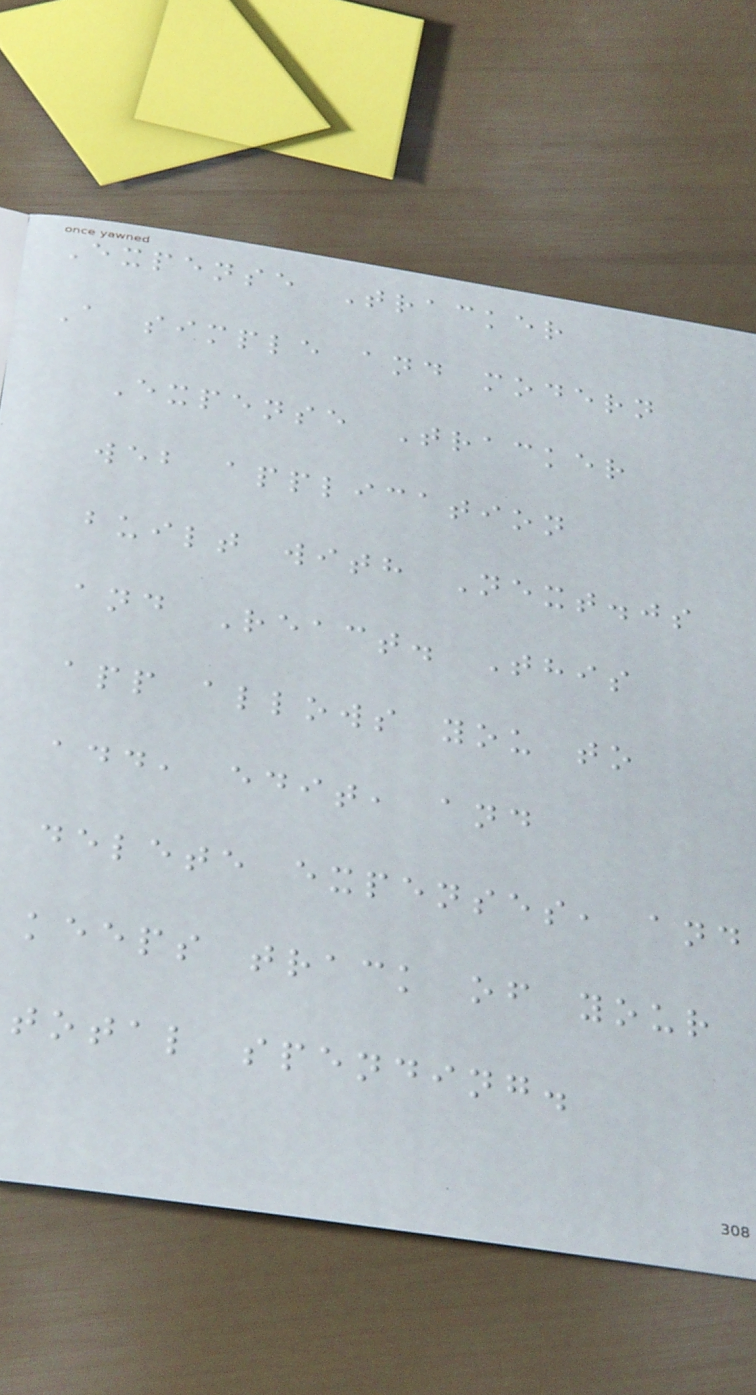Expense Tracker
A simple and modern
Expense Tracker
web application
built with Next.js
and React. This
app allows you to
add, edit, and
delete expenses, and
keeps track of your
total spending.
